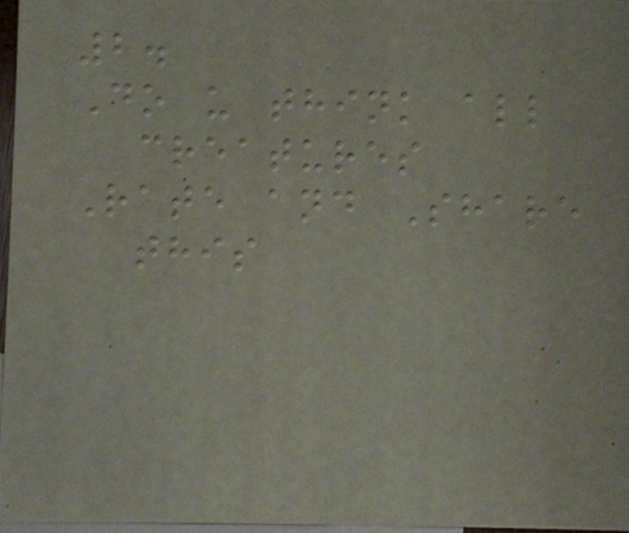2.
Do u think all
creatures
Rate and Share
this
